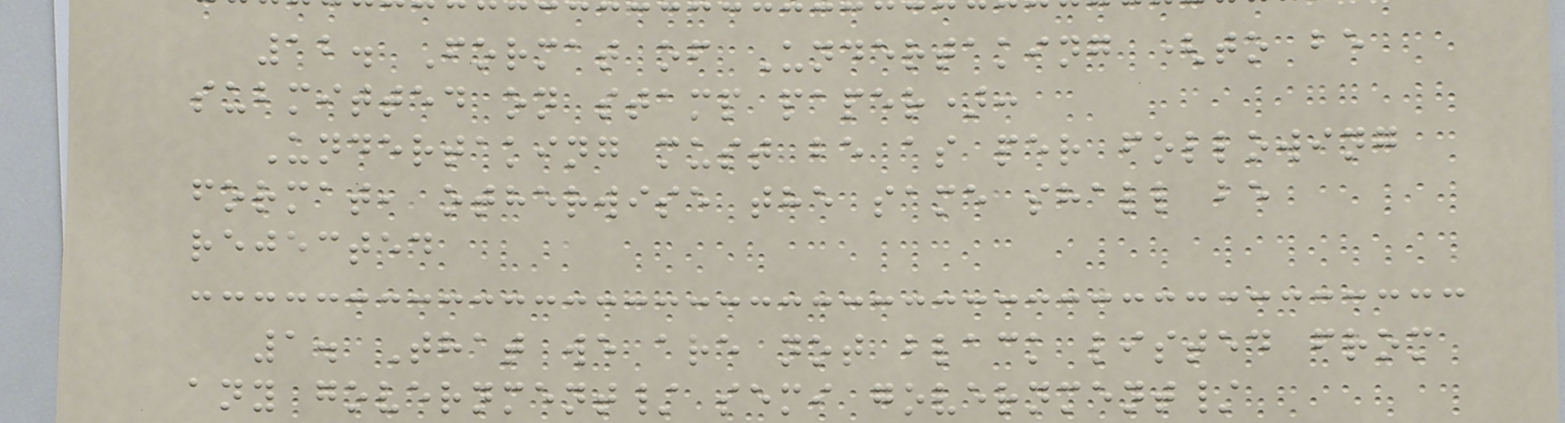12. Format of Undertaking (to be
submitted on stamp paper):
Undertaking must be as per following
format, otherwise the same shall be
rejected
1. That we are not black listed from
any government/ semi government/
